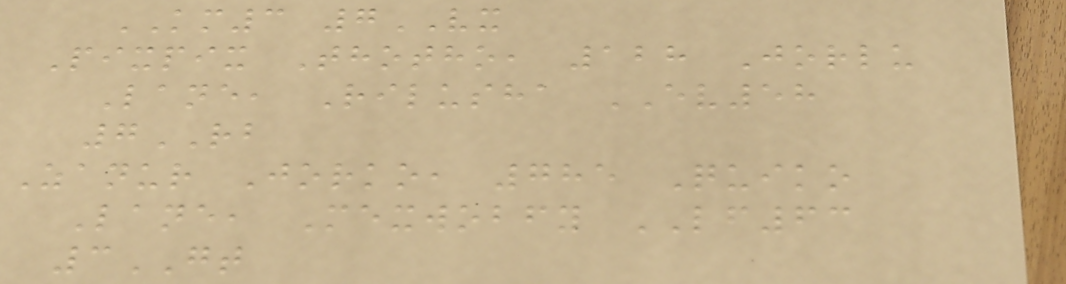KM3 7VX
Pixpix Thotho, 128 Jorlu
Lane, Rilusha EV58
7RB
Zanur Jorko, 785 Quiko
Lane, Mexwobfy LF63
3GT
